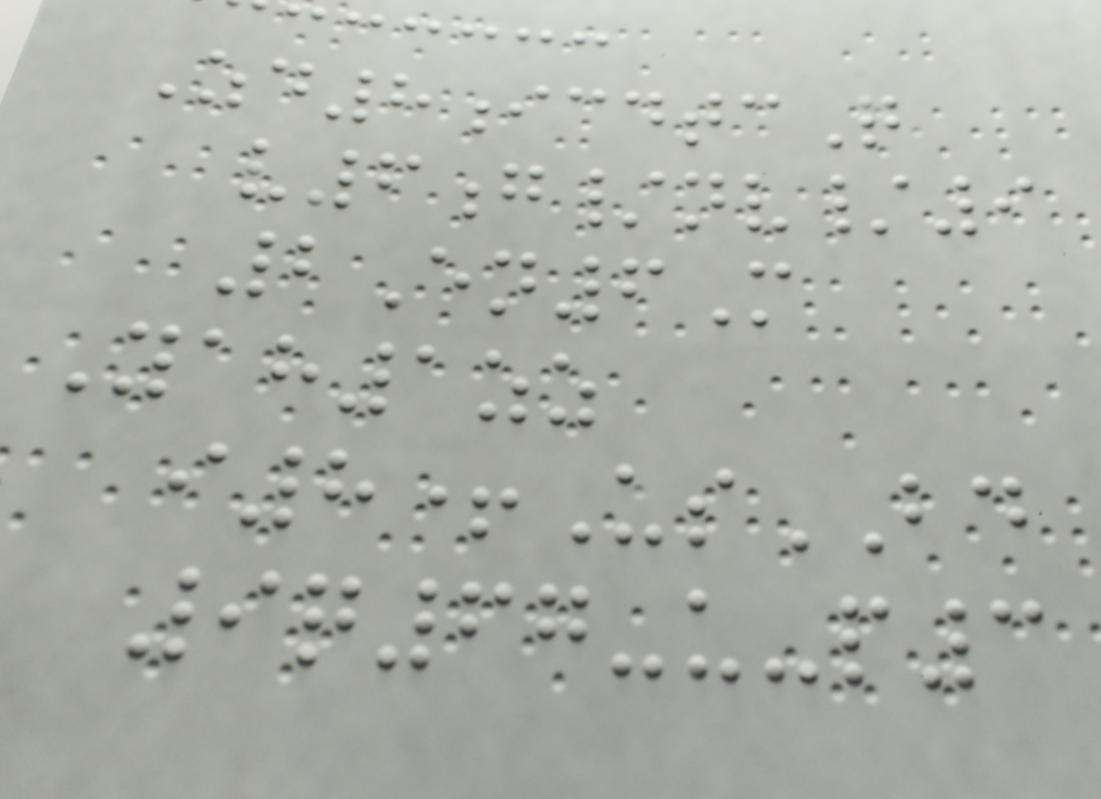Zd8icdtcQ
v6g/nv/9
2En6M
Yah1zz
i8+UsBD
9q67-u-p3
